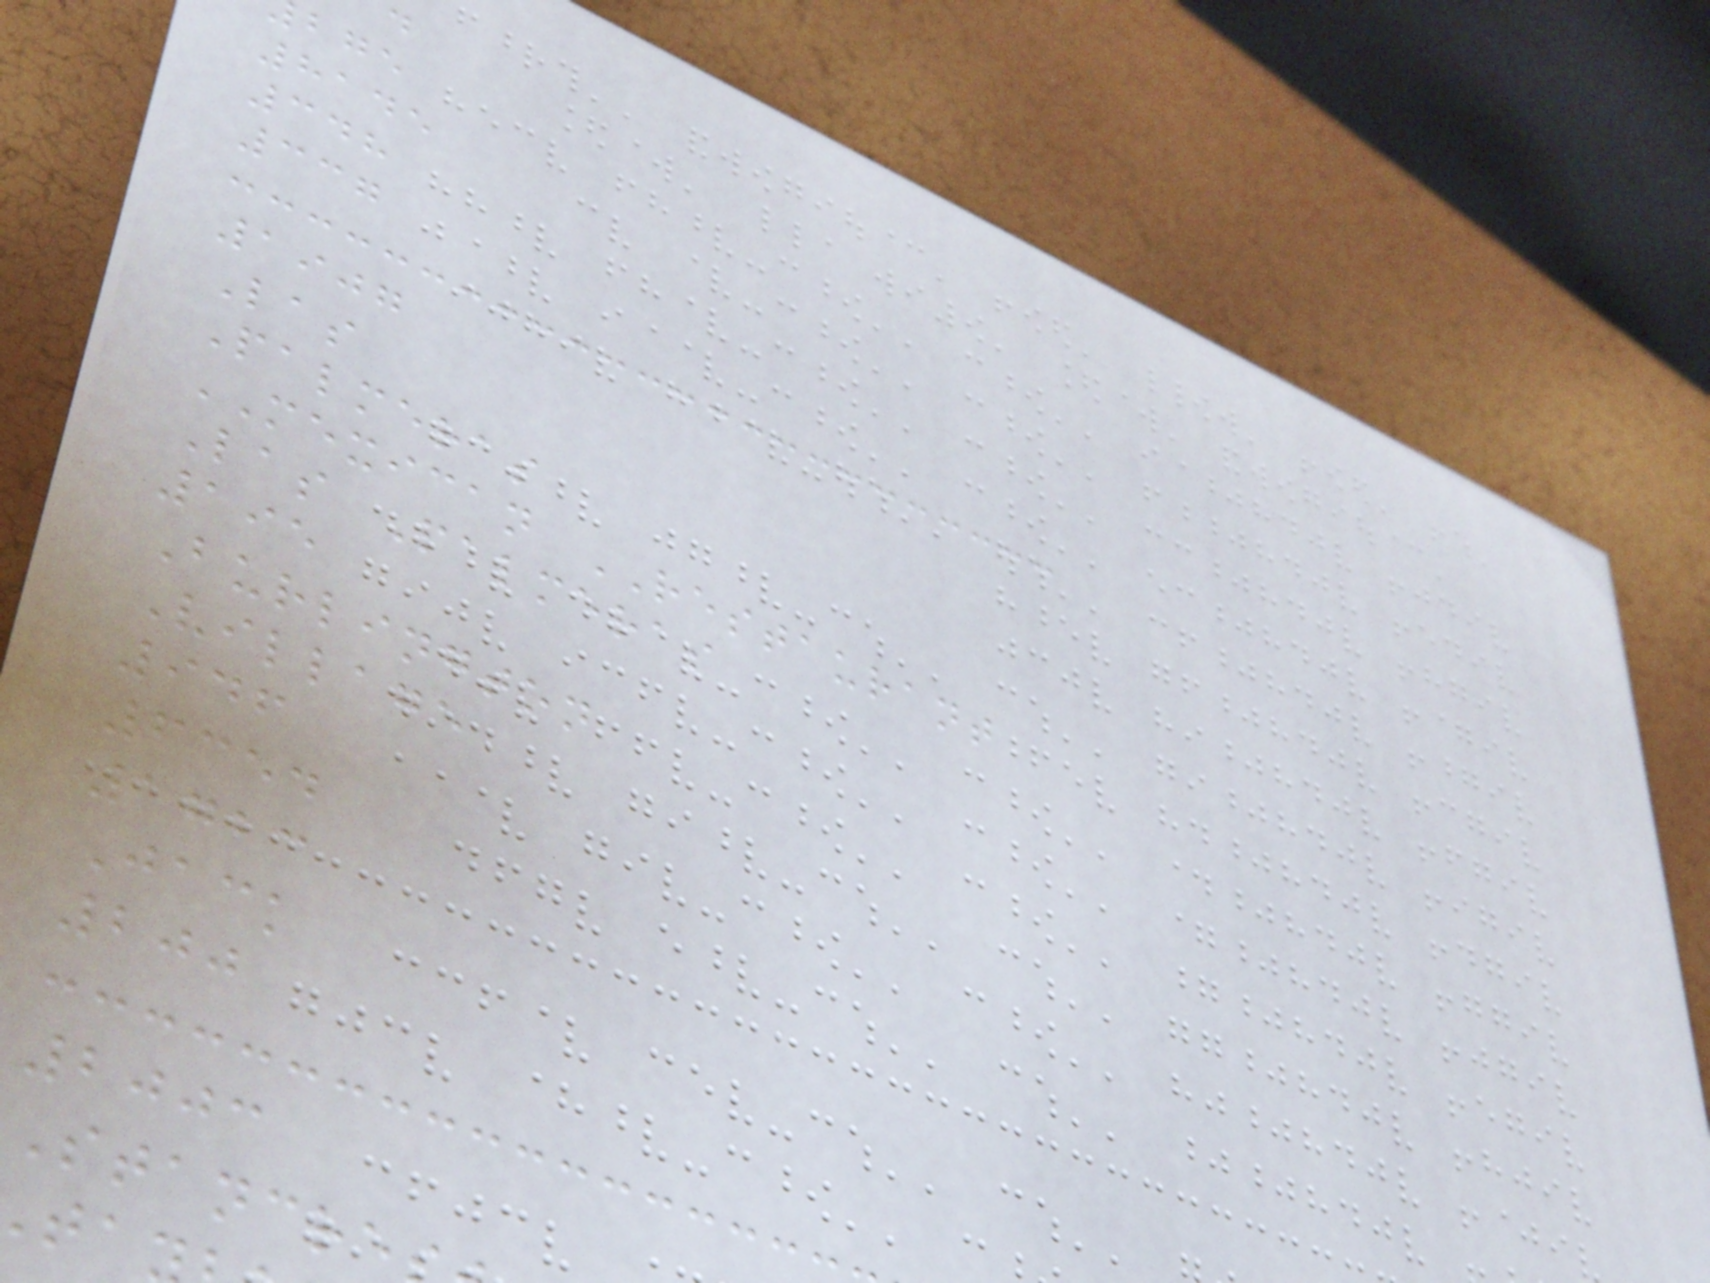8145
348
337
1907
Las
Palmeras
MEXICAN RESTAURANT
Las Palmeras
195
Burlington
Village
946
6354
1723
Jack
200
2003
Stancre
